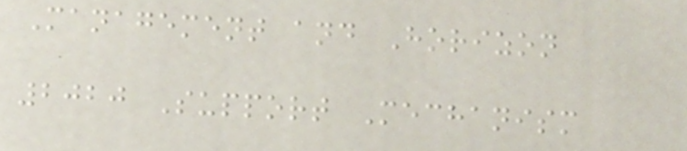Management and Horizon
2020 Support Mechanism
